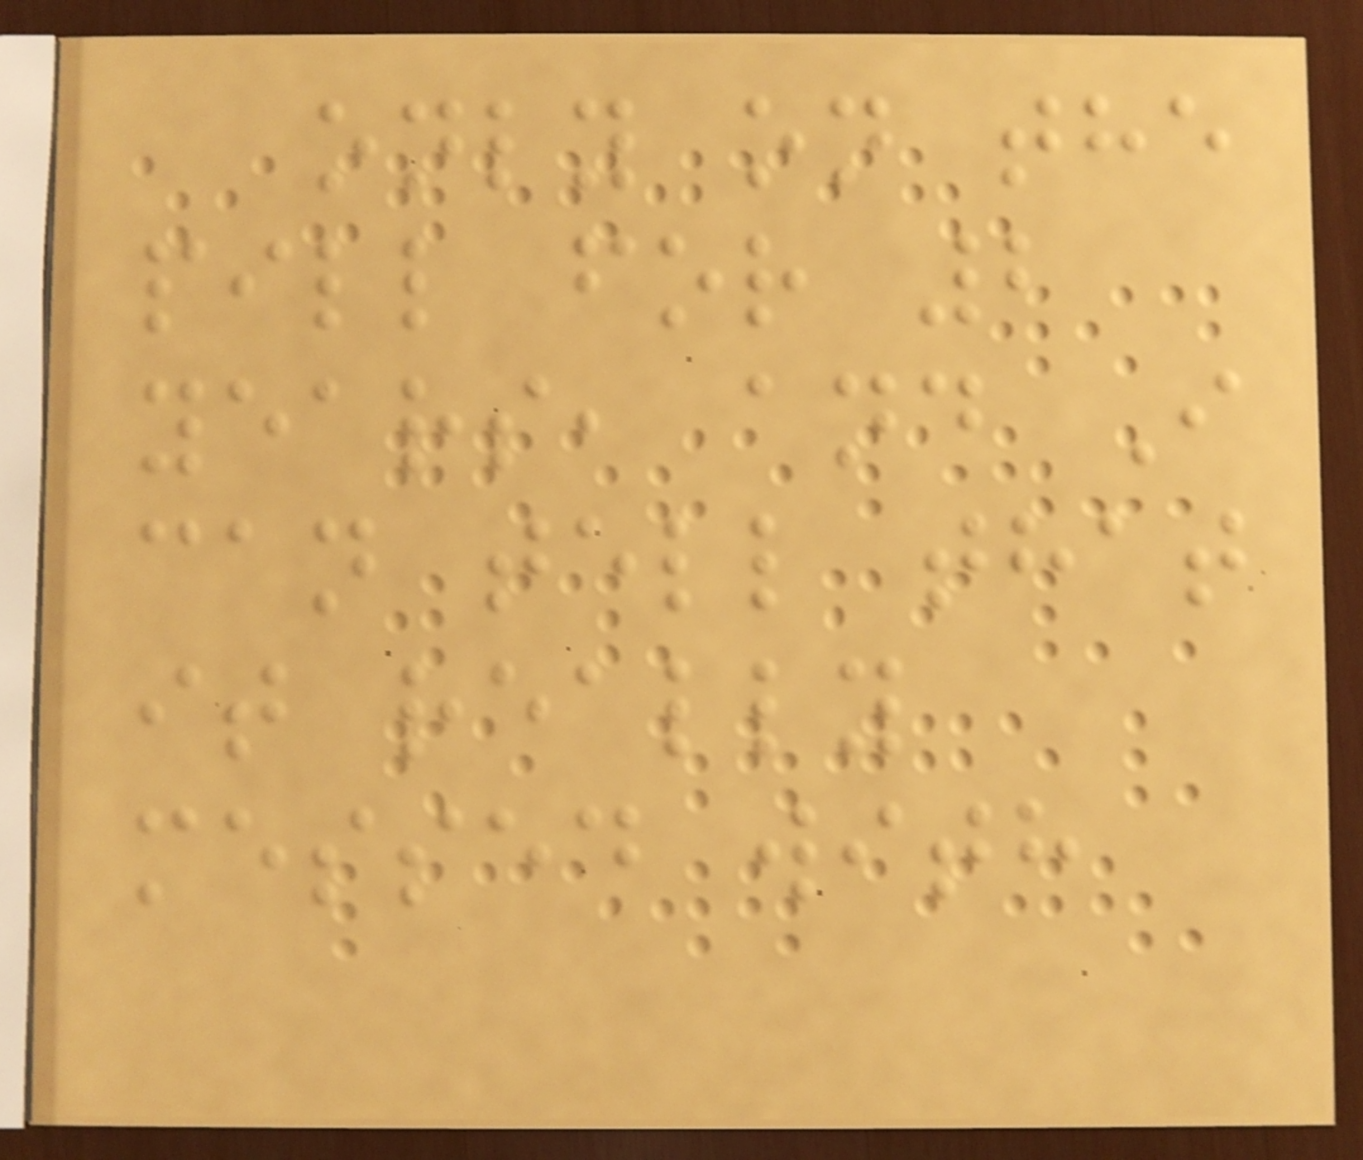only on the
pill for 2
years, and I
can tell that
it really
messed with
